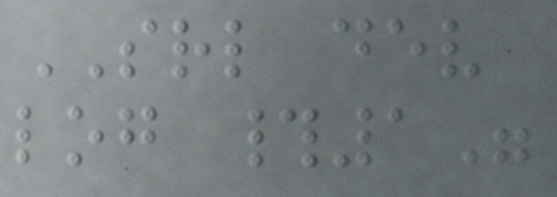SRL dev
log #1"
